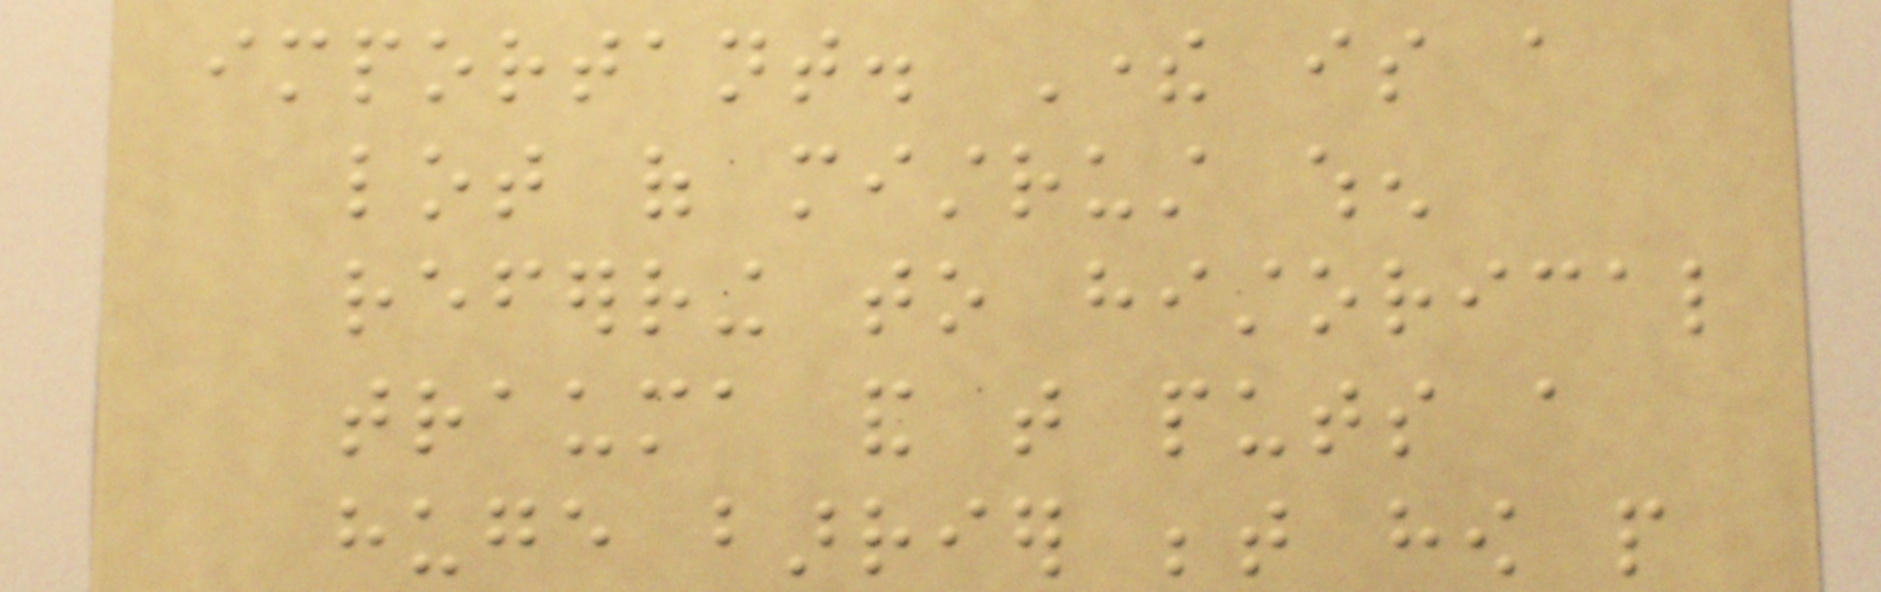important. There is a
lot of mistrust when
referring to historical
trauma and that puts a
huge barrier between how people
